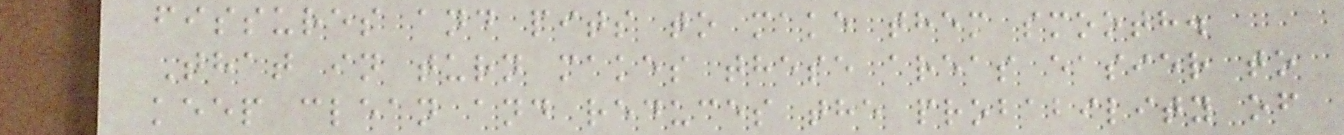fissures and pits to make them smooth.
That in turn makes these areas easier to
keep clean and reduces the probability of
